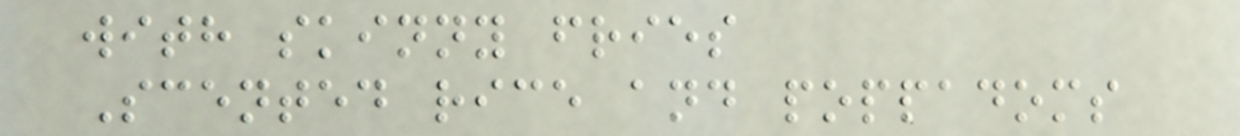with skinny fries
Scented rice and poppadoms
